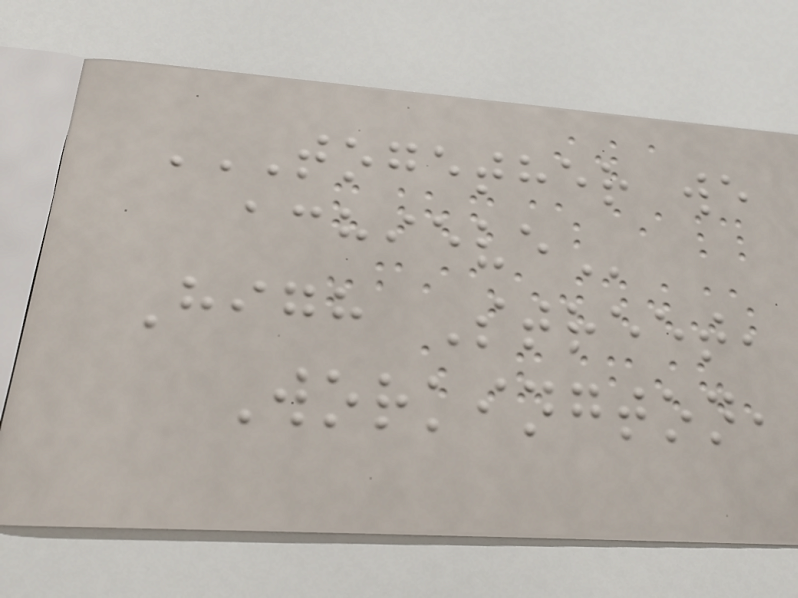TOGETHER WE
ACHIEVE
High Street,
Workington,
